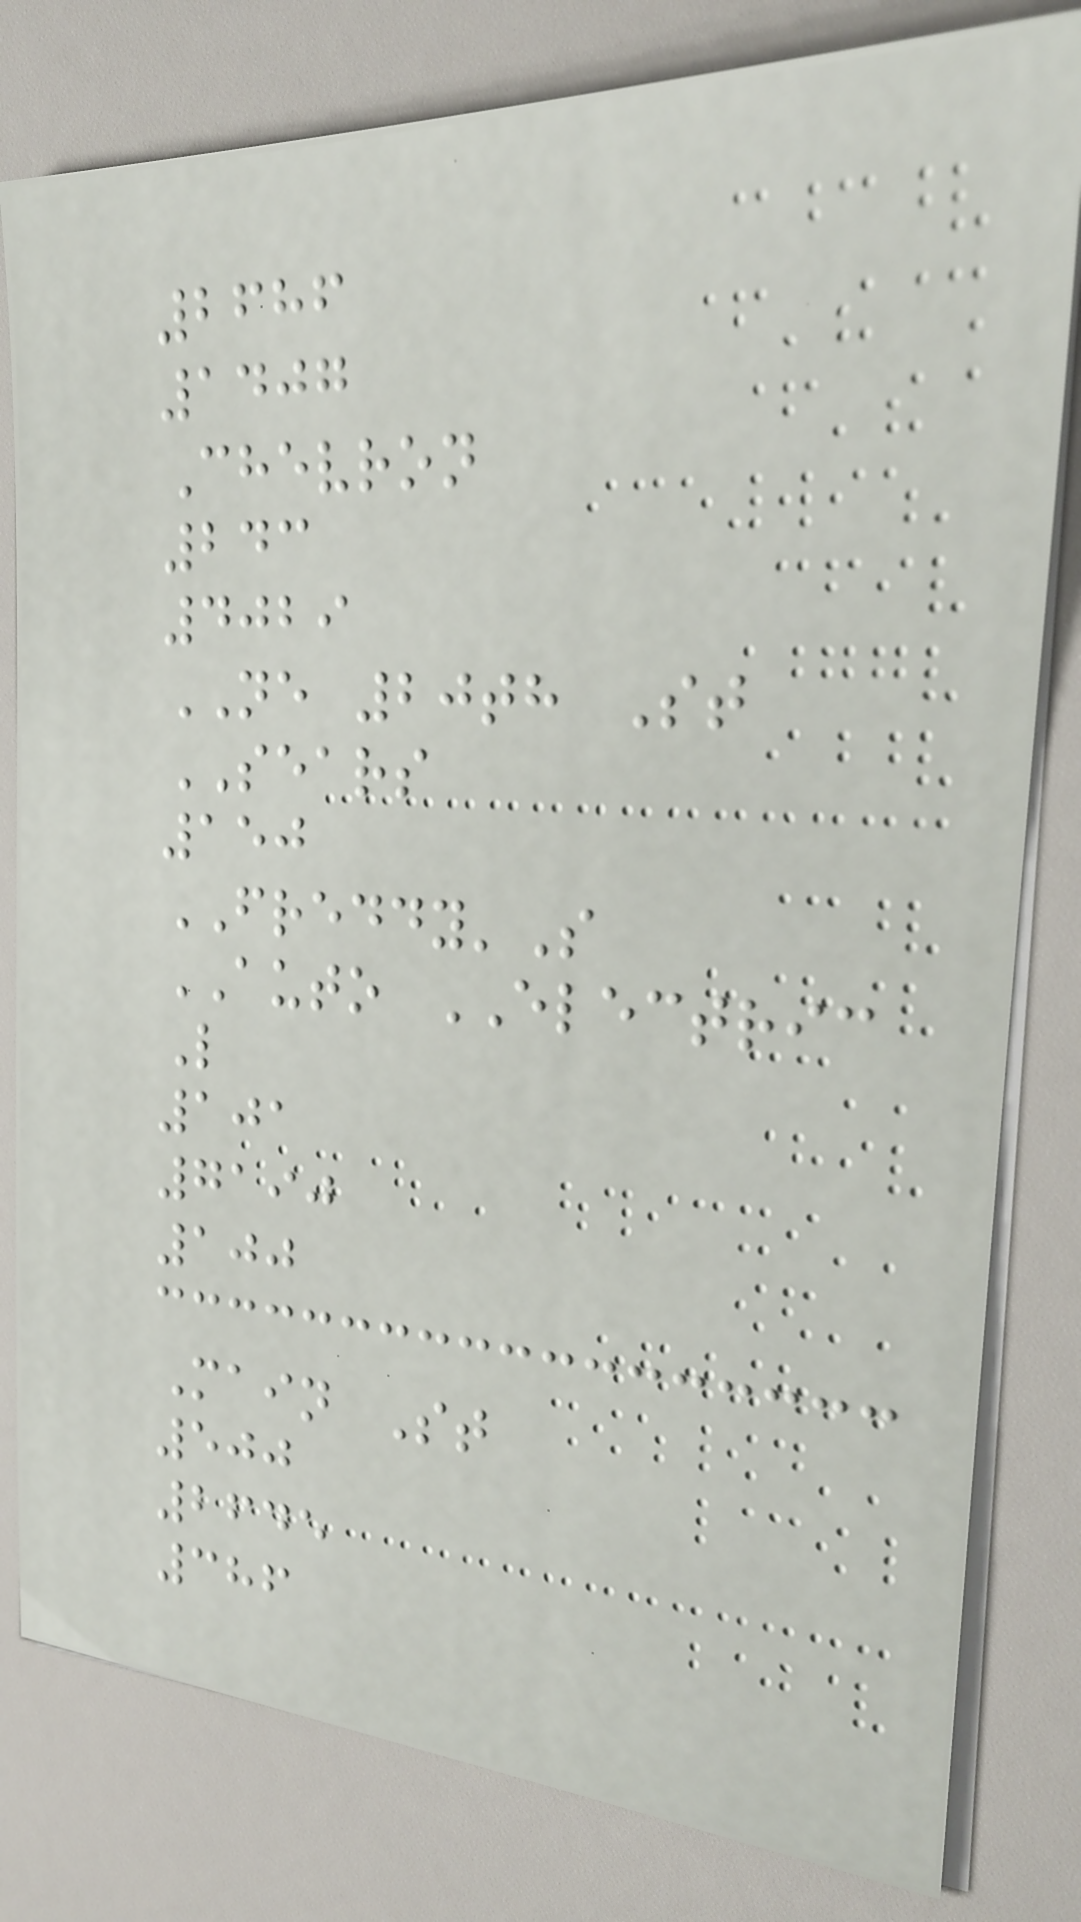2686
1407
Chevron
243
4029
NE 20th St
SEARS
150
FREDDY'S
AUTO ELECTRIC
L
101
7190
100
Main St
500
2645
386
